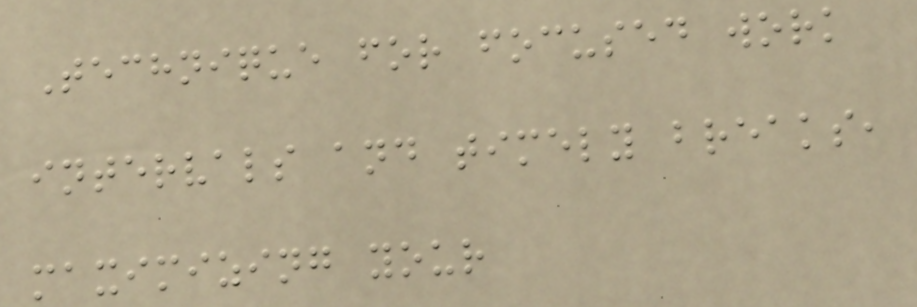Technique for focused work
intervals and timely breaks,
maximizing your
